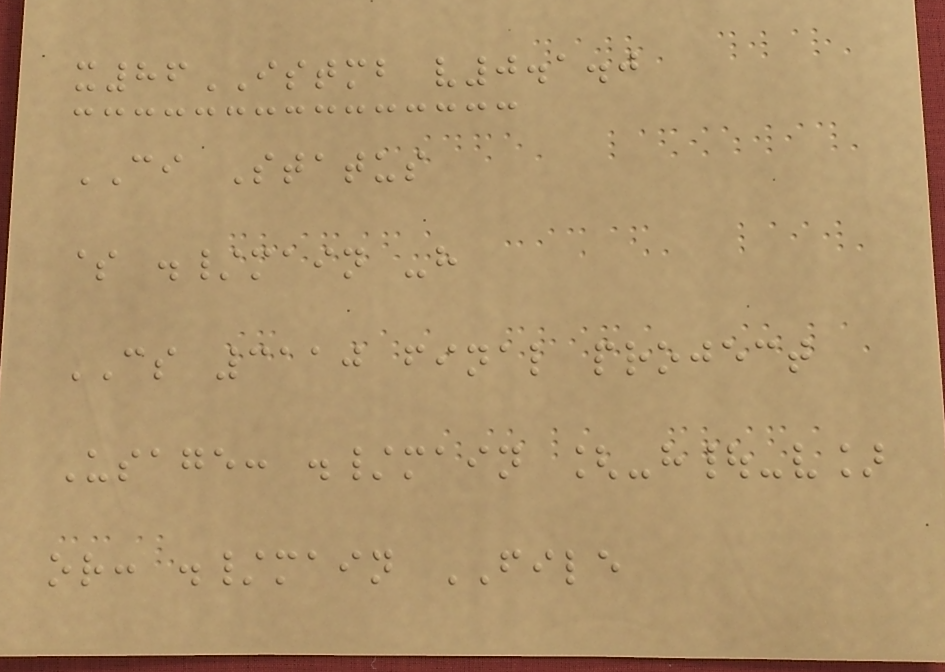x86ISTMB v0.1.0
CI Status
$ ./main -h
CS 3110 final project
Usage: ./main [-h|-v]
or: ./main FILE
